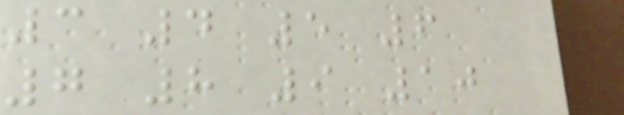3 4 5 6
7 8 9 10
